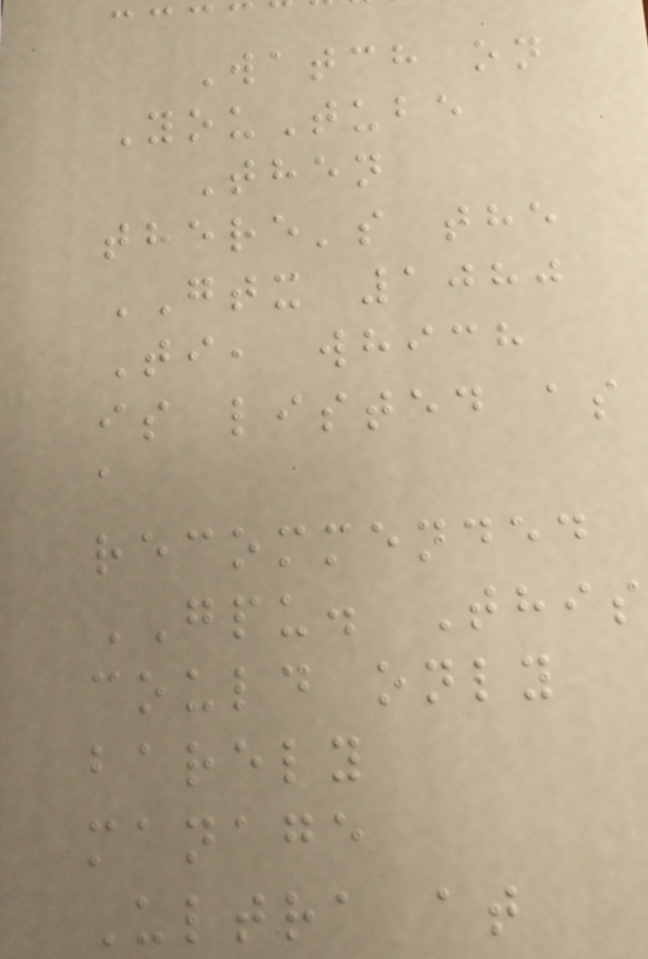Watch on
YouTube
Then
there's the
GTX 1080
Ti, which
is listed as
a
recommended
GPU. This
could only
barely
manage
Ultra at
